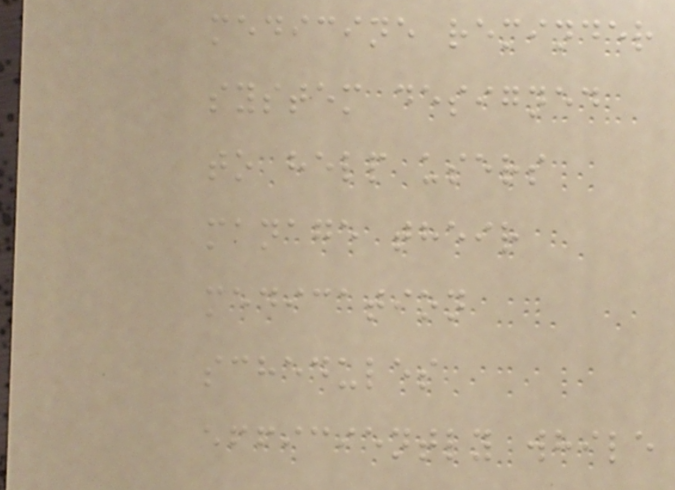medicine reminder
system designed
to help users
manage their
medication
schedules
efficiently while
